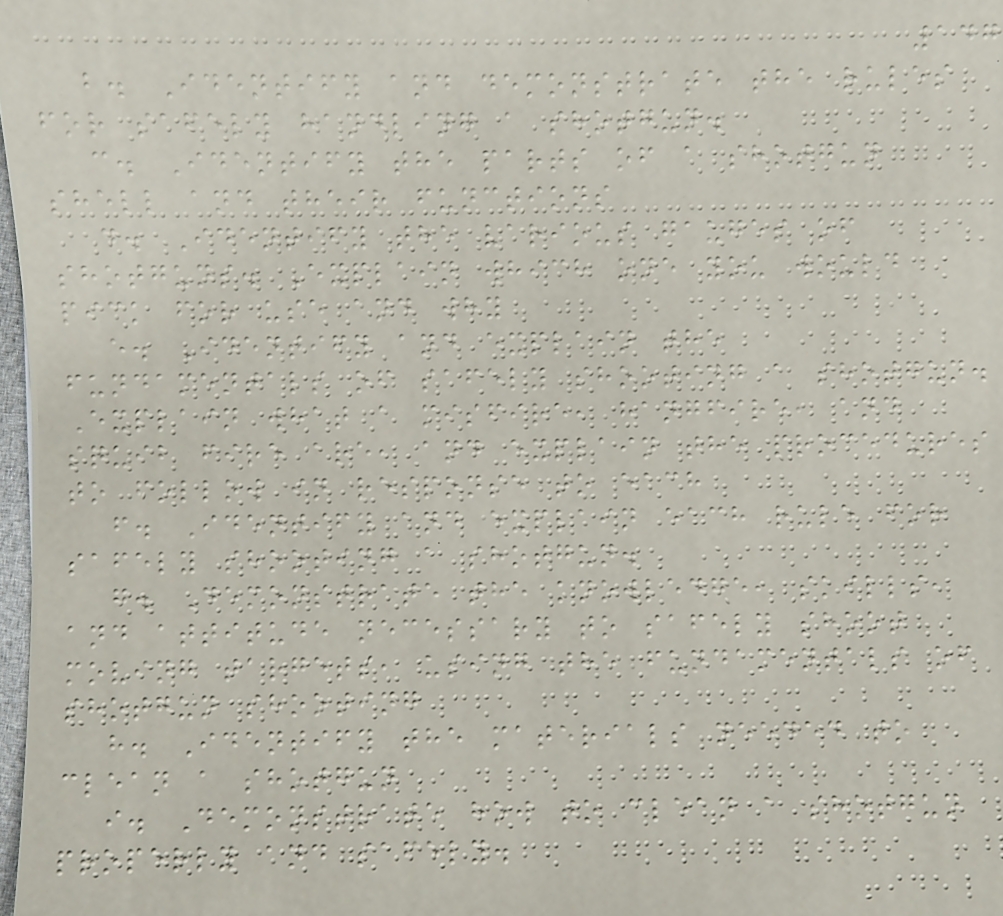147
b. Identify and demonstrate the rules
for safely handling a shotgun.
c. Identify the parts of a shotgun
shell and their functions
d. Identify the various gauges of
shotguns. Explain which one you would
pick for use and why
e. Identify and explain the
fundamentals of safely shooting a shotgun.
Explain what a misfire, hangfire, and
squib fire are, and explain the procedures
to follow in response to each
f. Identify and explain each rule for
safely shooting a shotgun.
g. Demonstrate the knowledge, skills,
and attitude necessary to safely shoot
moving targets, using the fundamentals of
shotgun shooting
h. Identify the materials needed to
clean a shotgun
i. Demonstrate how to clean a shotgun
properly and safely.
